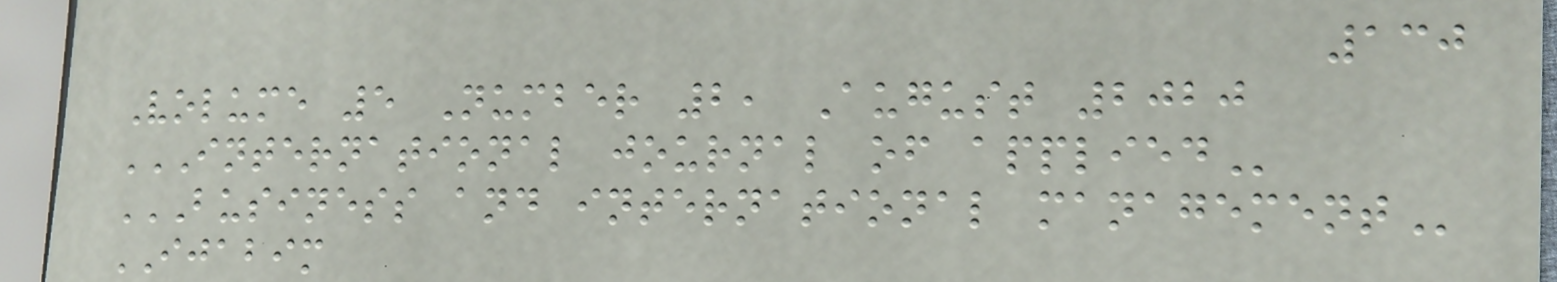130
Volume 5 Number 2, August 2020
INTERNATIONAL JOURNAL OF APPLIED
BUSINESS AND INTERNATIONAL MANAGEMENT
IJABIM
